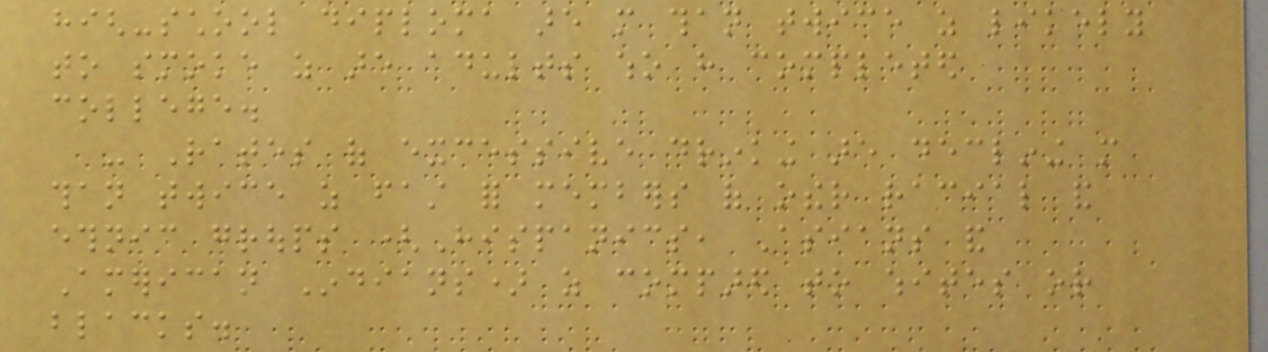high-school diploma are more than twice as likely
to smoke as are adults who have completed
college.
- Rates of excessive drinking are declining more
than twice as fast for members of other racial and
ethnic groups (Hispanics, Asians and
American Indians) as compared to whites or
blacks.
